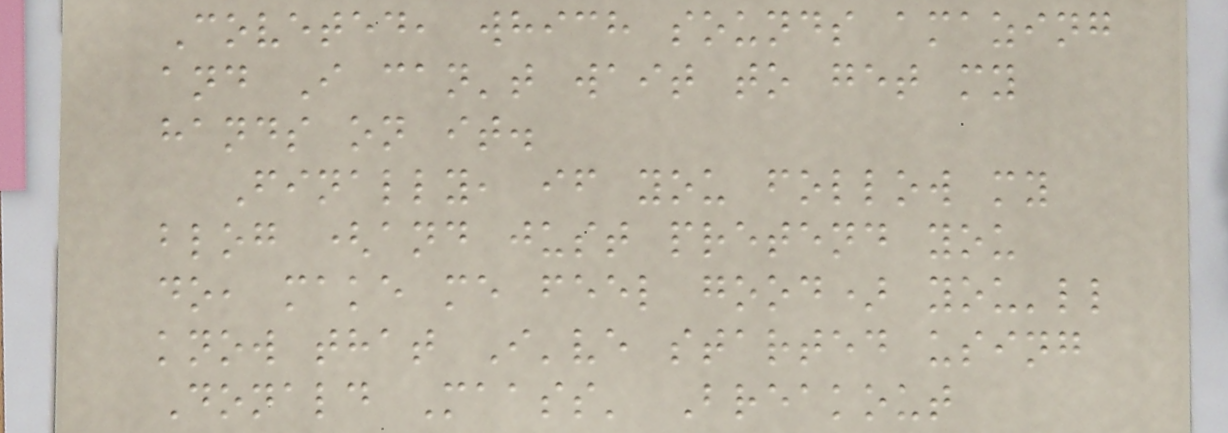Coveted, which sounds amazing
and I can't wait to get my
hands on it.
Finally, if you follow my
blog (and just pretend you
do, make me feel good) you'll
know that I've started using
Donald Maass' Breakout
